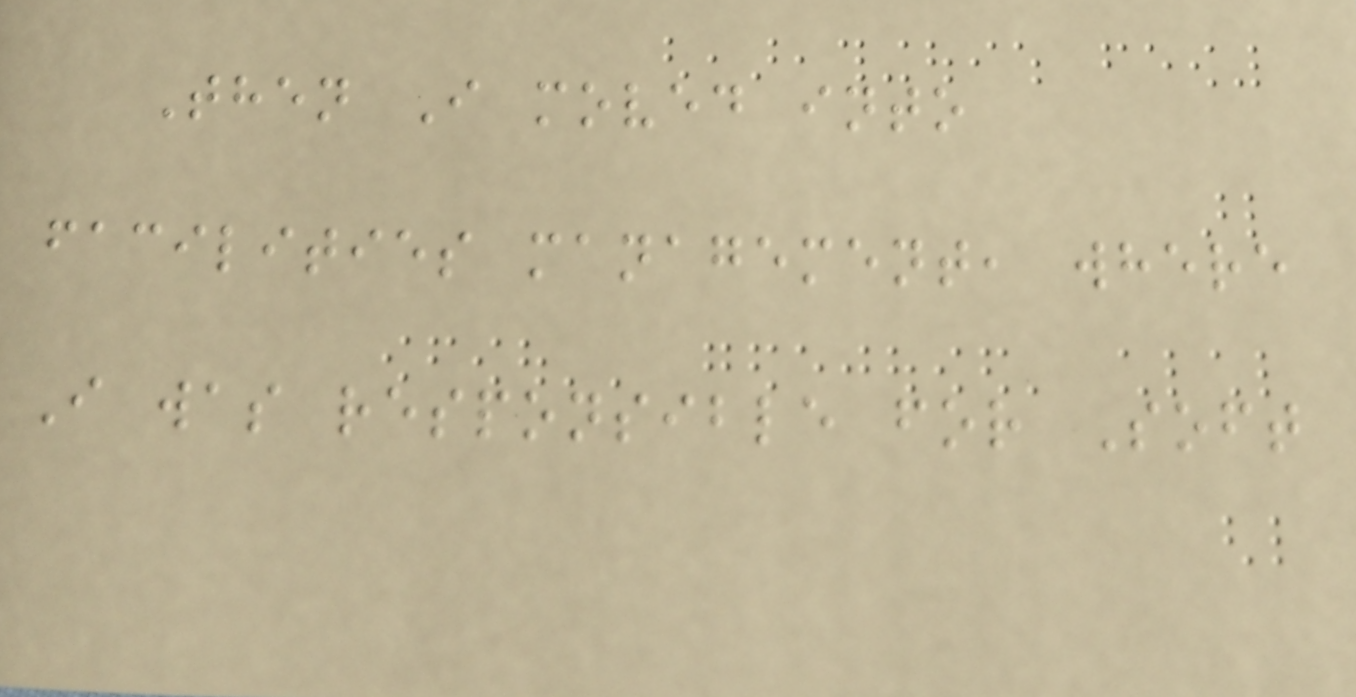Then I moved into
facilities management, where
I was responsible for Soft
